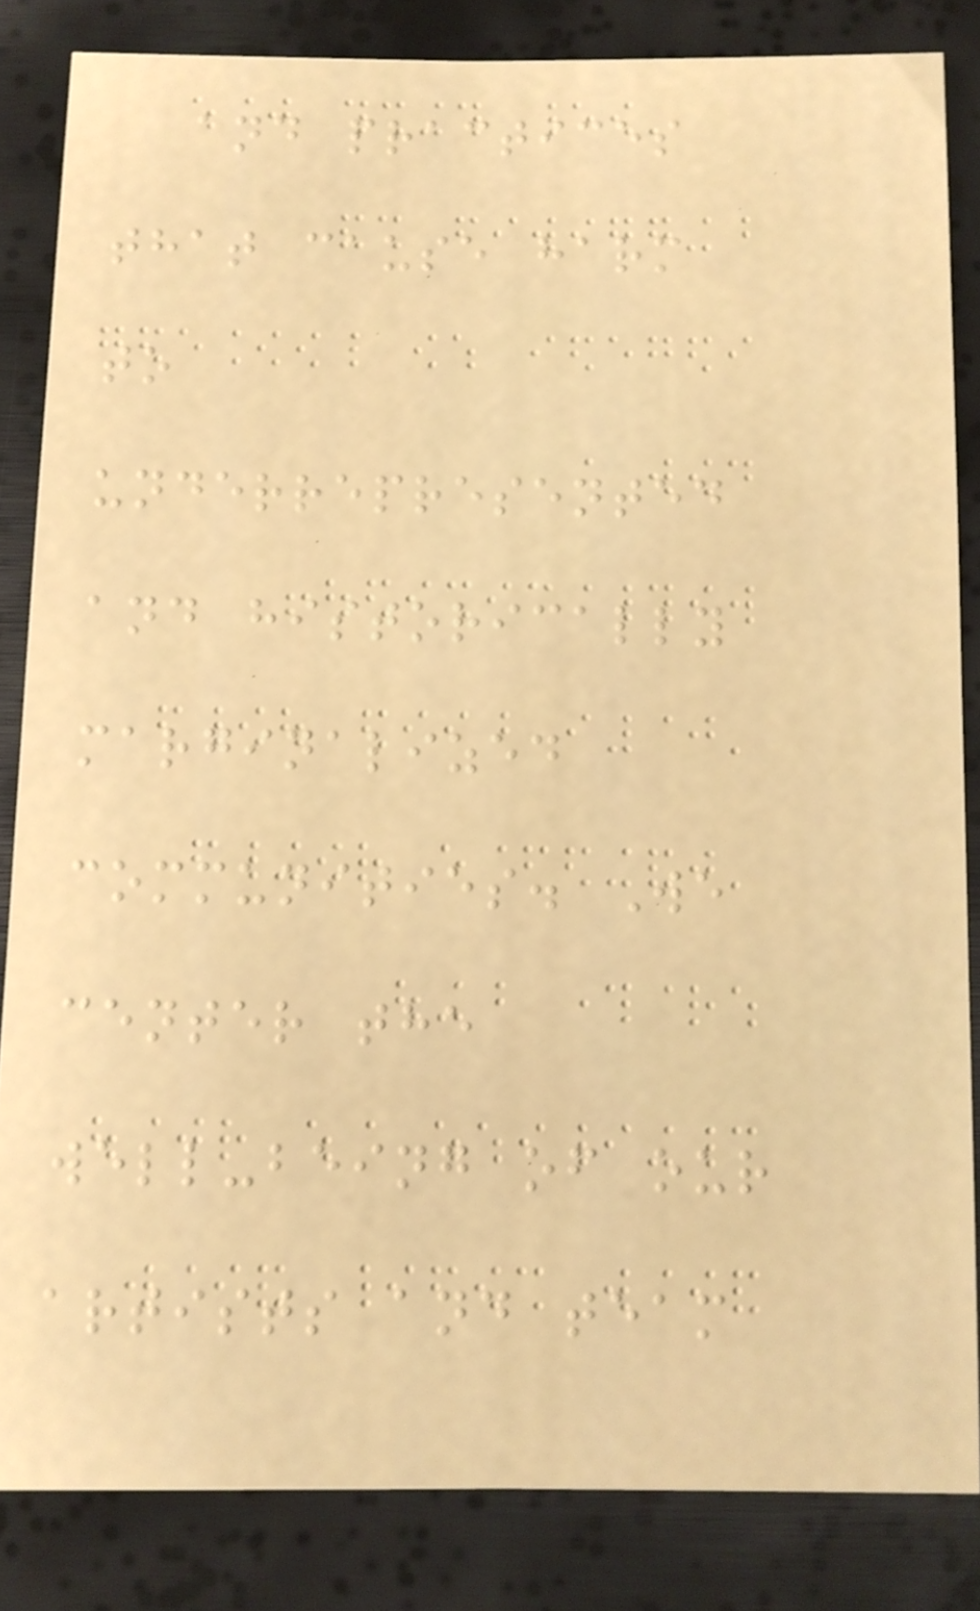and practices
that cause harm
to
underrepresented
and historically
marginalized
communities. We
center the
well-being of our
artists and team
